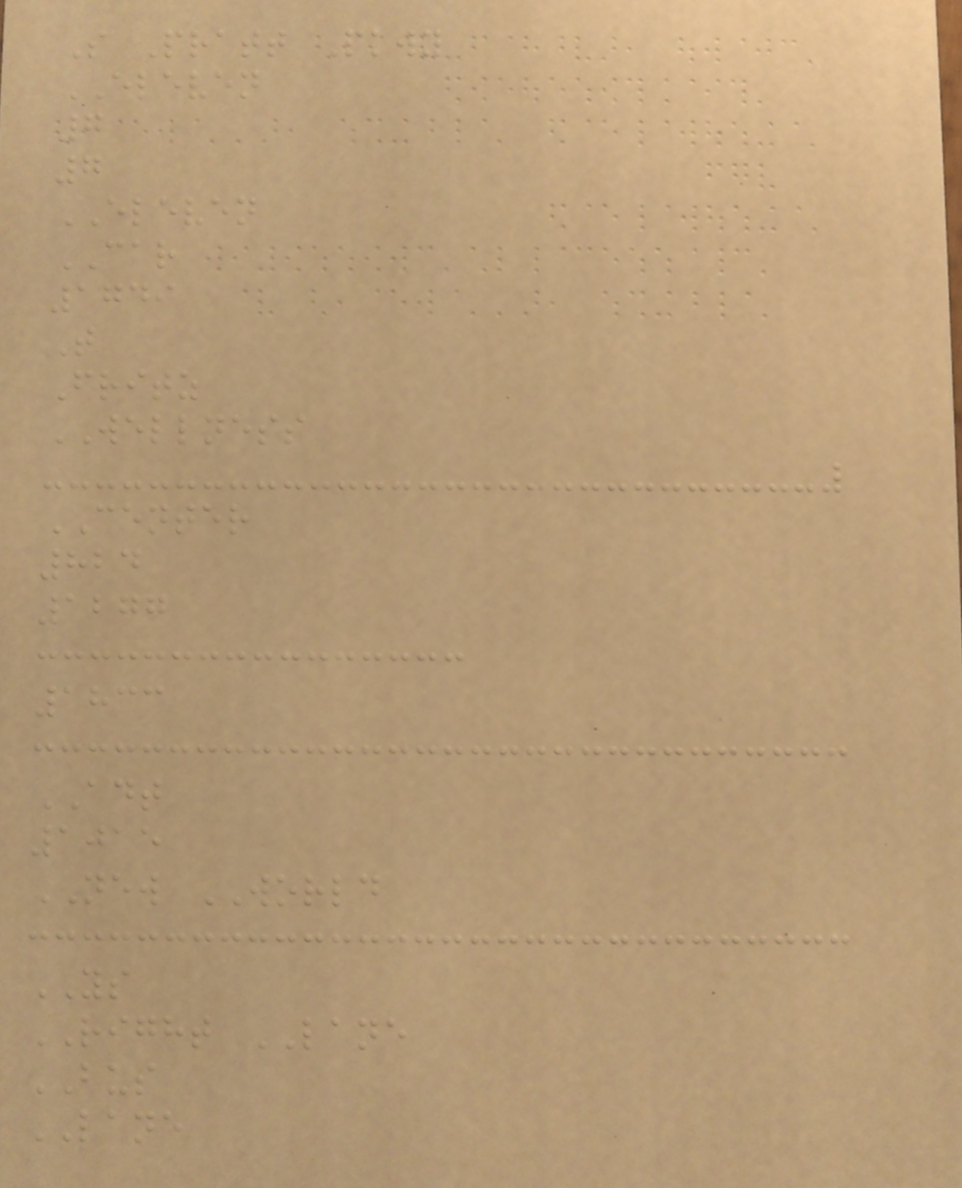S Pratt Pkwy
ELEVEN
7
7
ELEVEN
CAR
1749
T
Fritz
WELLNESS
CENTER
824
1277
1833
ADT
1015
NEW WORLD
YS
RIGHT LANE
BUS
LANE
